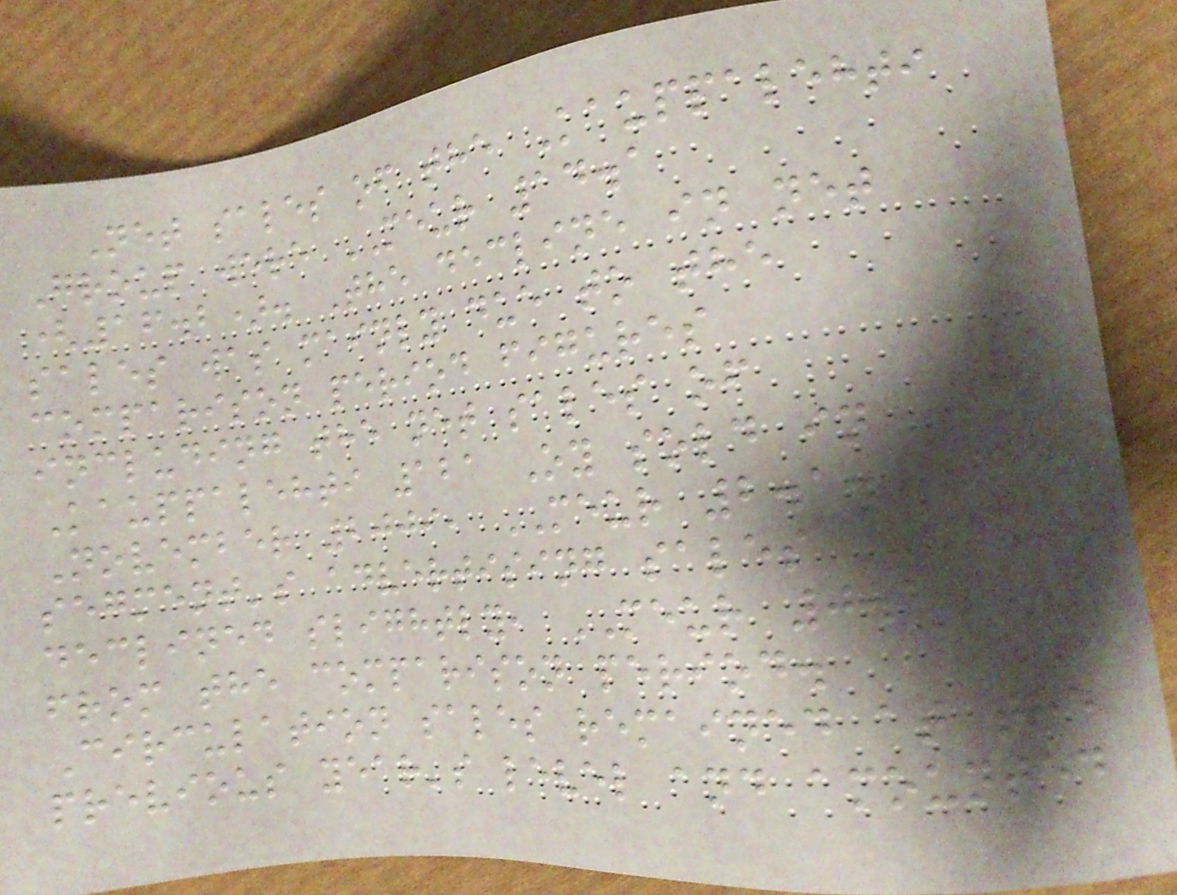Net sales of the Kauppalehti
Group were MEUR 14.1
(16.2). The decline in net
sales was mainly due to the
comparison period figures
including the net sales of
Kauppalehti 121 Oy sold in
November 2009, MEUR 2.1. The
segment's advertising sales
declined slightly, MEUR 0.1
from the comparison period.
Circulation sales remained at the
previous year's level and amounted
